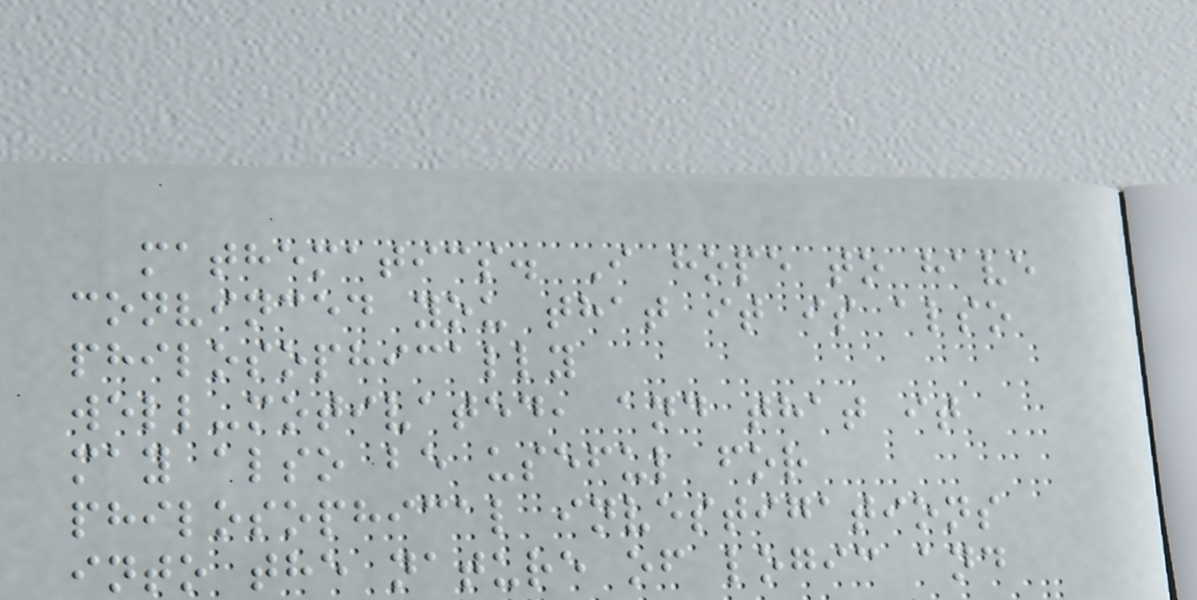mathematics. I hope to have
convinced you that it is also
philosophically
well-motivated, and that it
may also be useful for
philosophical investigations
into the nature of logic and
